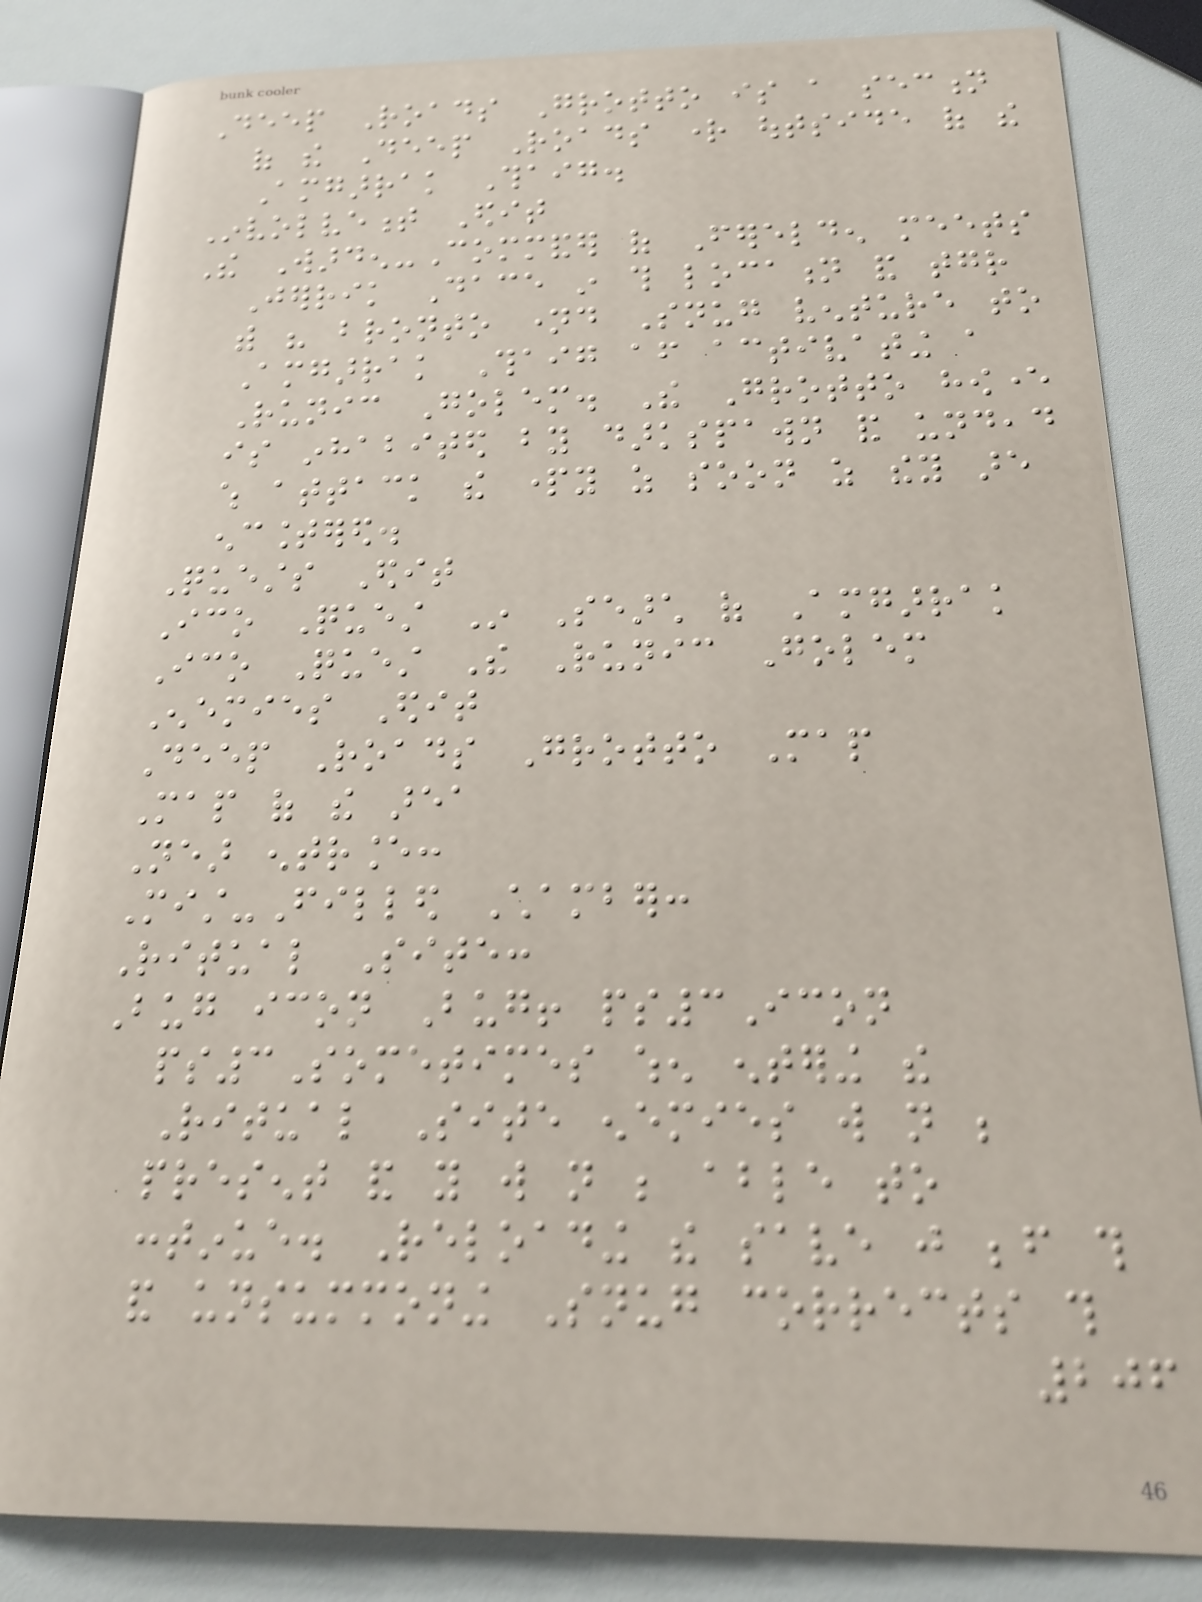Deep Roads Grotto is a section
of the Deep Roads right outside of the
Amgarrak Thaig.
Involvement Edit
The Warden-Commander of Ferelden meets
Jerrik Dace in this location and together
with his bronto named Snug venture to
Amgarrak Thaig after activating a
Runic Golem. The Grotto however
is inhabited by darkspawn and undead
which attack the party as soon as they are
encountered.
Quests Edit
Ico Quest In Search of Amgarrak
Ico Quest The Runic Golem
Enemies Edit
Deep Roads Grotto Map
Map of the area
Near entrance:
Mist-Filled Chamber:
Ritual Site:
Bug icon Bug! ps3Icon
ps3Sometimes when entering the
Ritual Site enemies will not be
present and you will not be able to
continue. Reloading the save just before this
and unsummoning Snug corrects this
206
